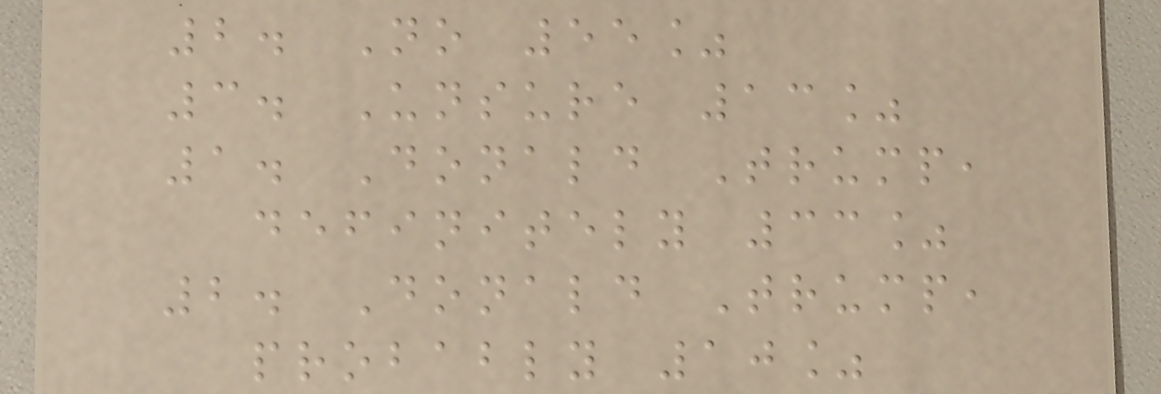2. No 55%
3. Unsure 13%
1. Donald Trump,
definitely 33%
2. Donald Trump,
probably 10%
